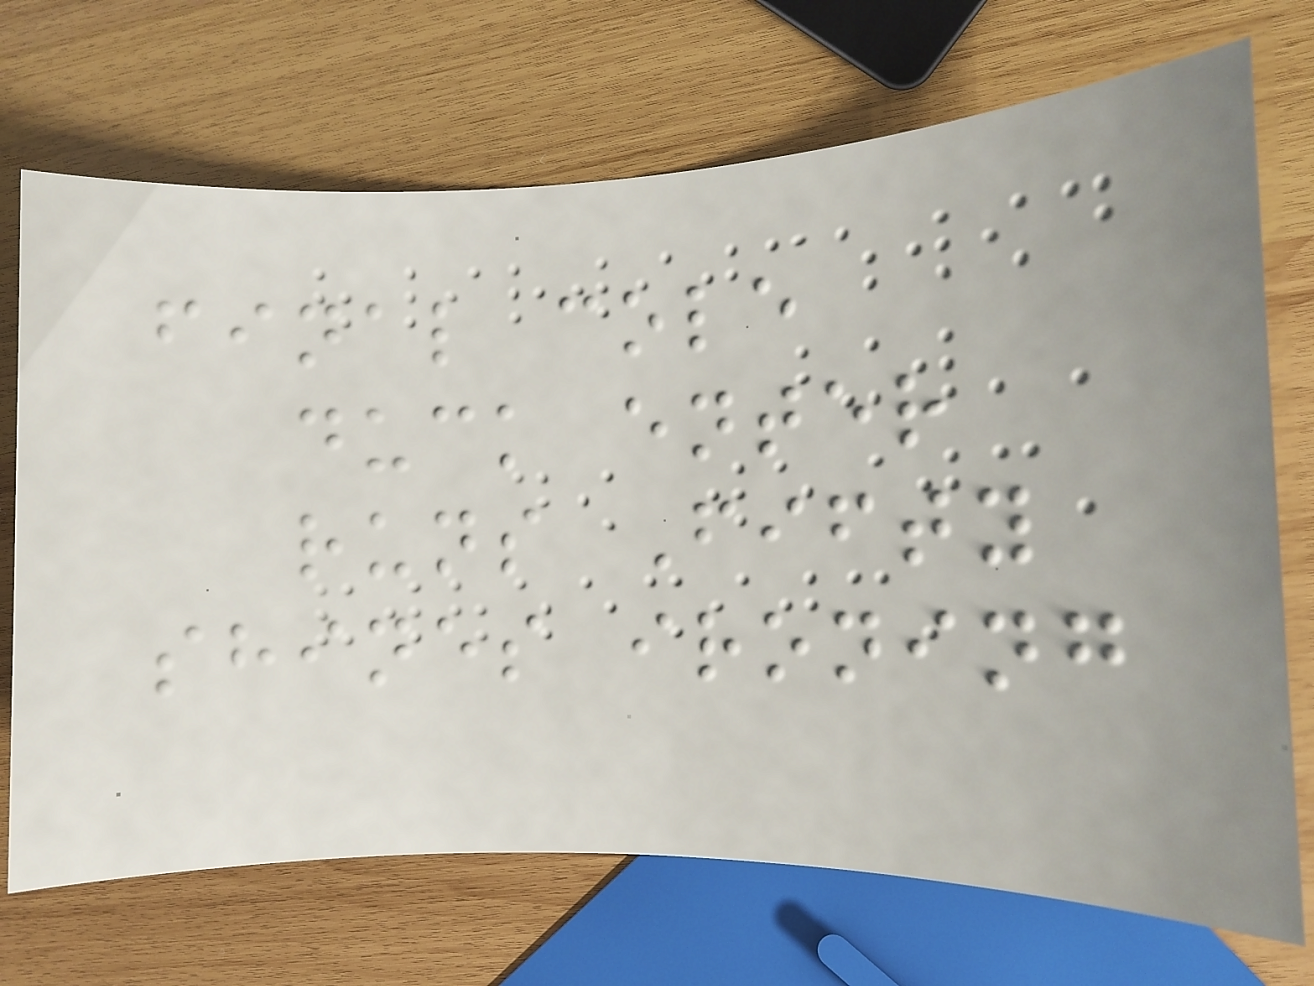final cole
duck enter
runs Fifty
shines ironing
